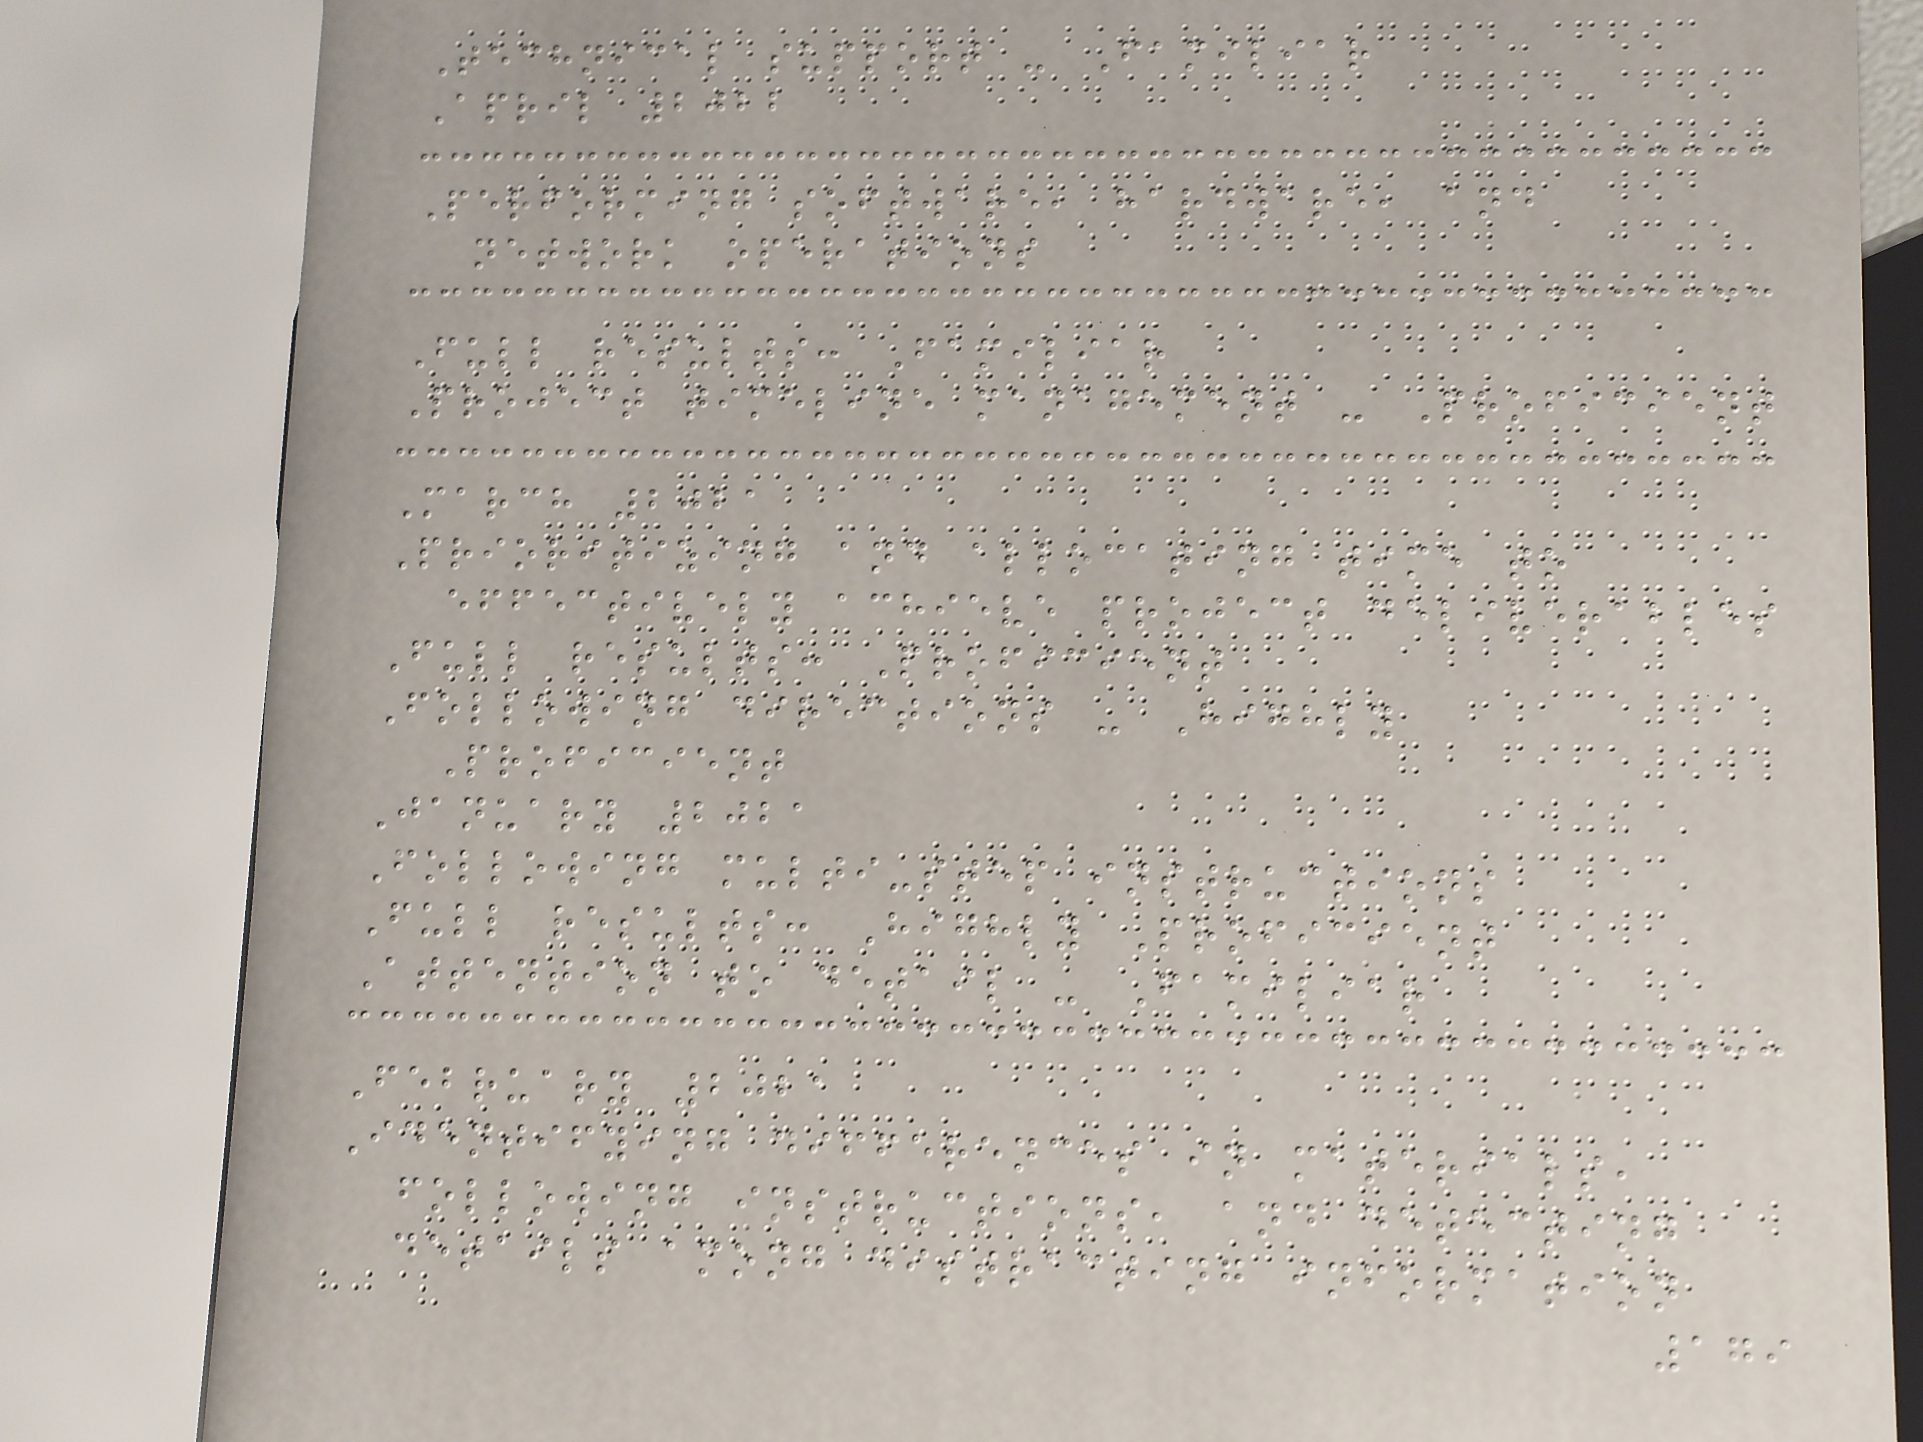Technical support - Familiar
April 2022
Performing software, hardware, and
network operations
Full results: Familiar
Project timeline management - Proficient
March 2021
Prioritizing and allocating time to
effectively achieve project deliverables
Full results: Proficient
Following directions - Highly
Proficient
January 2021
Following multi-step instructions
Full results: Highly Proficient
Attention to detail - Familiar
February 2021
Identifying differences in materials,
following instructions, and detecting
details among distracting information
179
